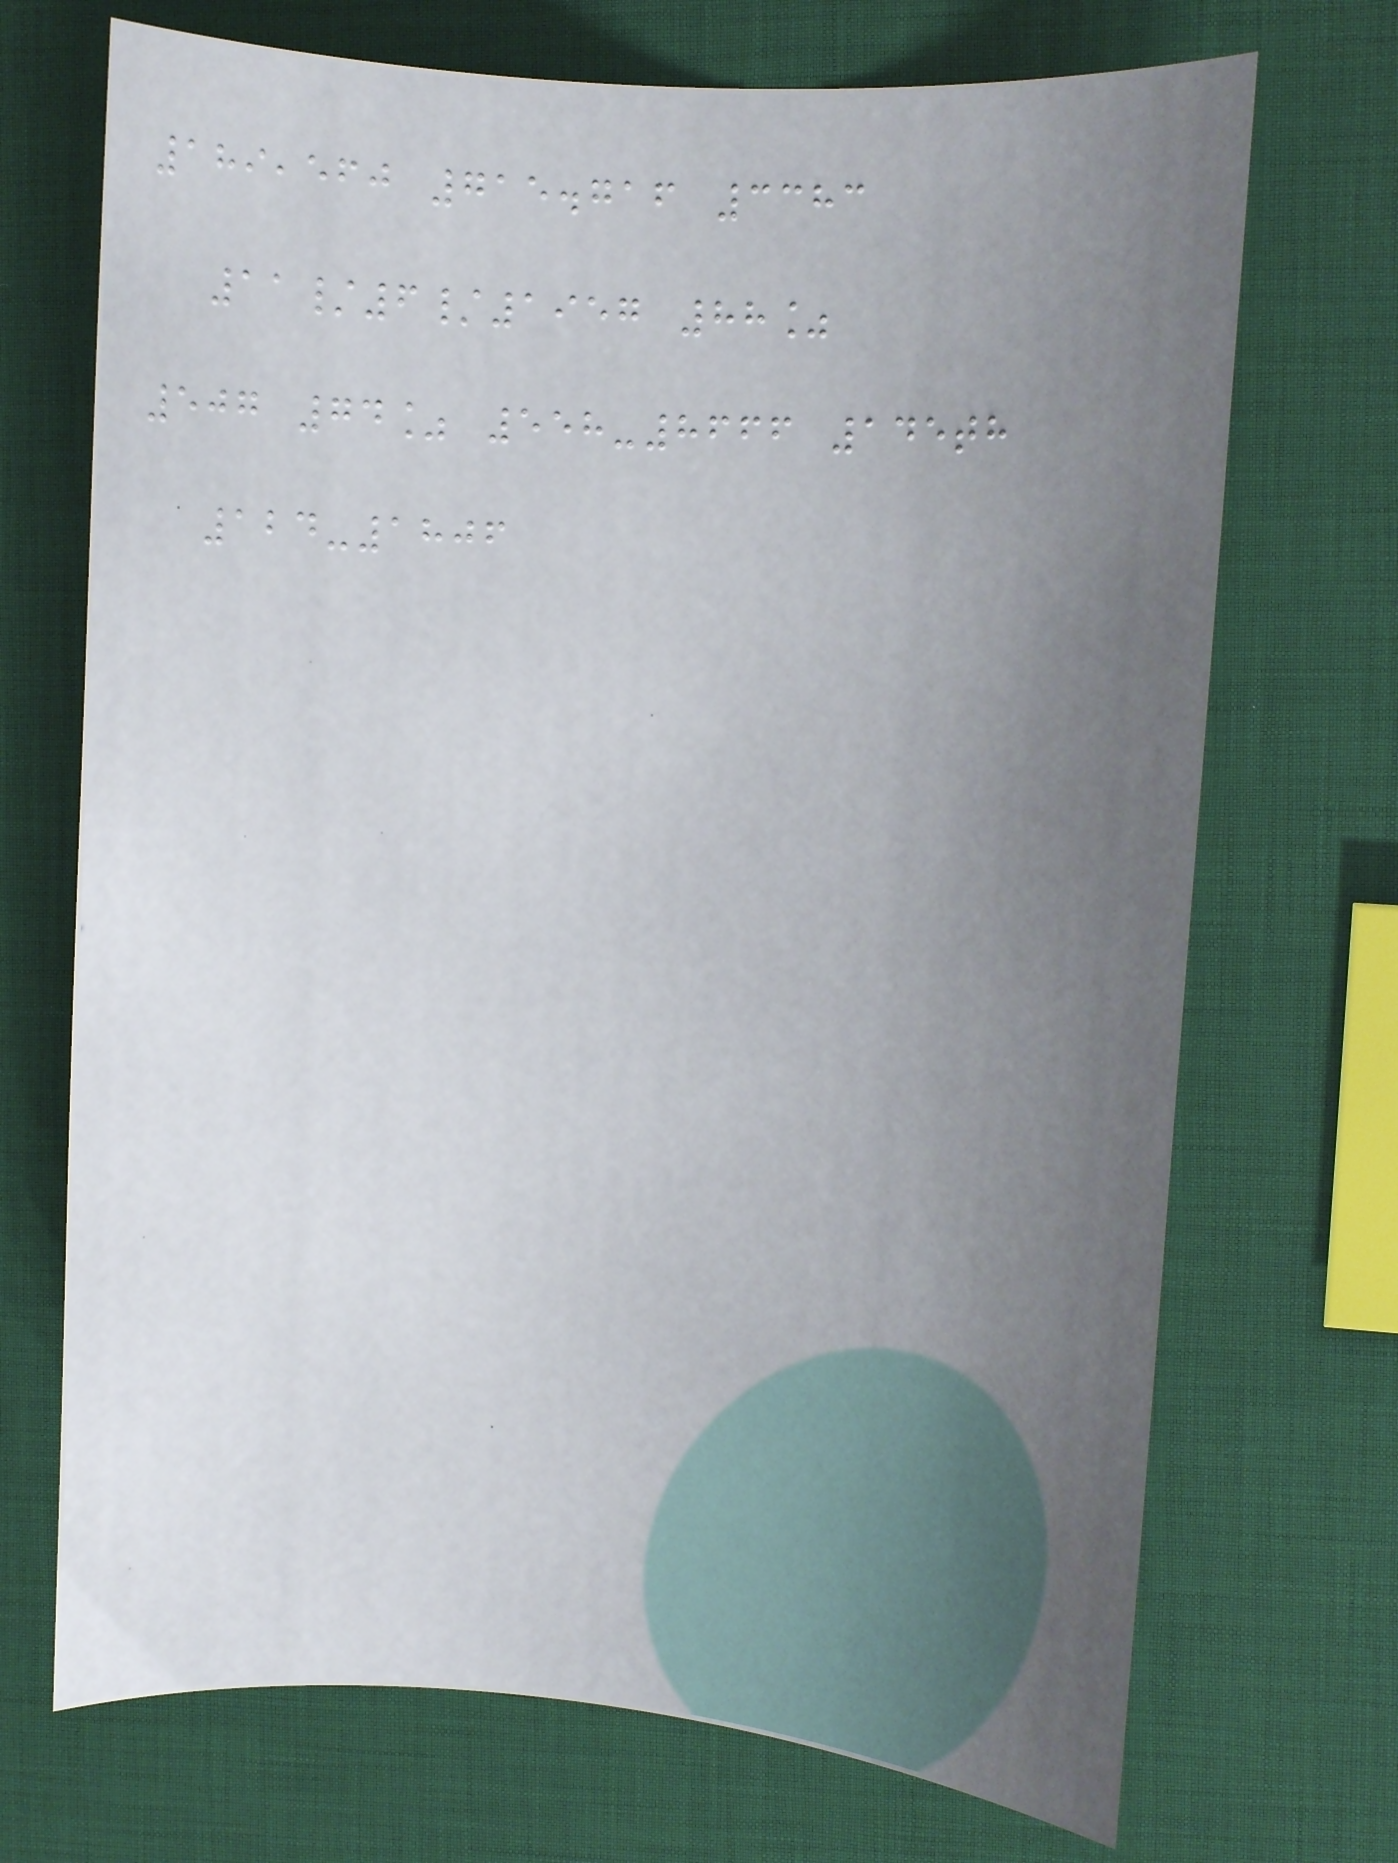189,560 715.716 3383
11/6/1957 88%
507 74% 558-8666 145th
124-1806
